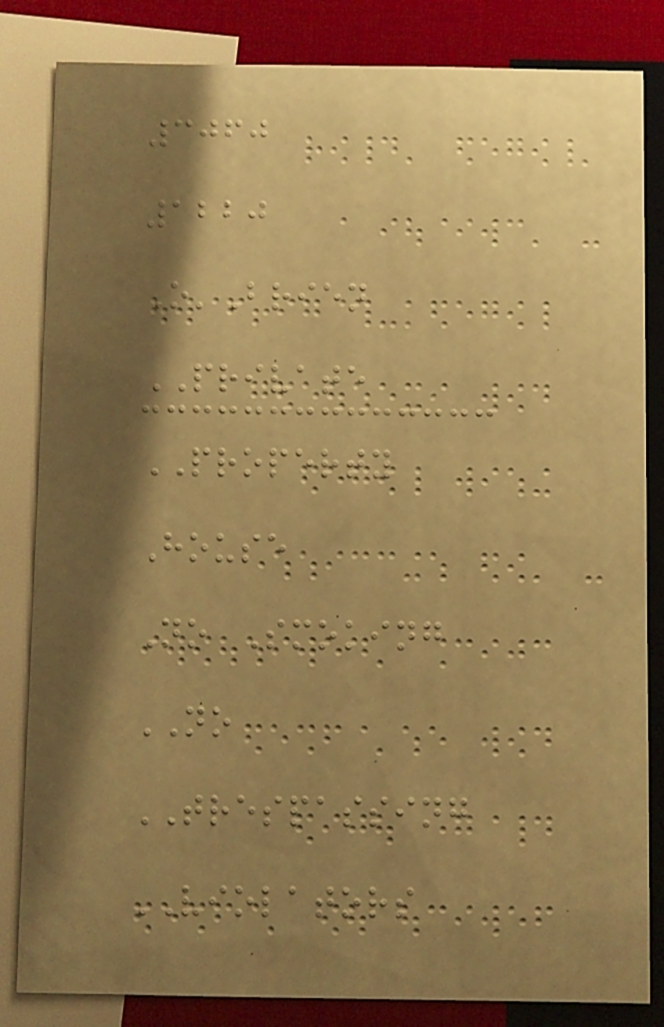3060
1220
O'Brien
PRIVATE
PROPERTY
House
No Smoking
NO
TRESPASSING
VIOLATORS
